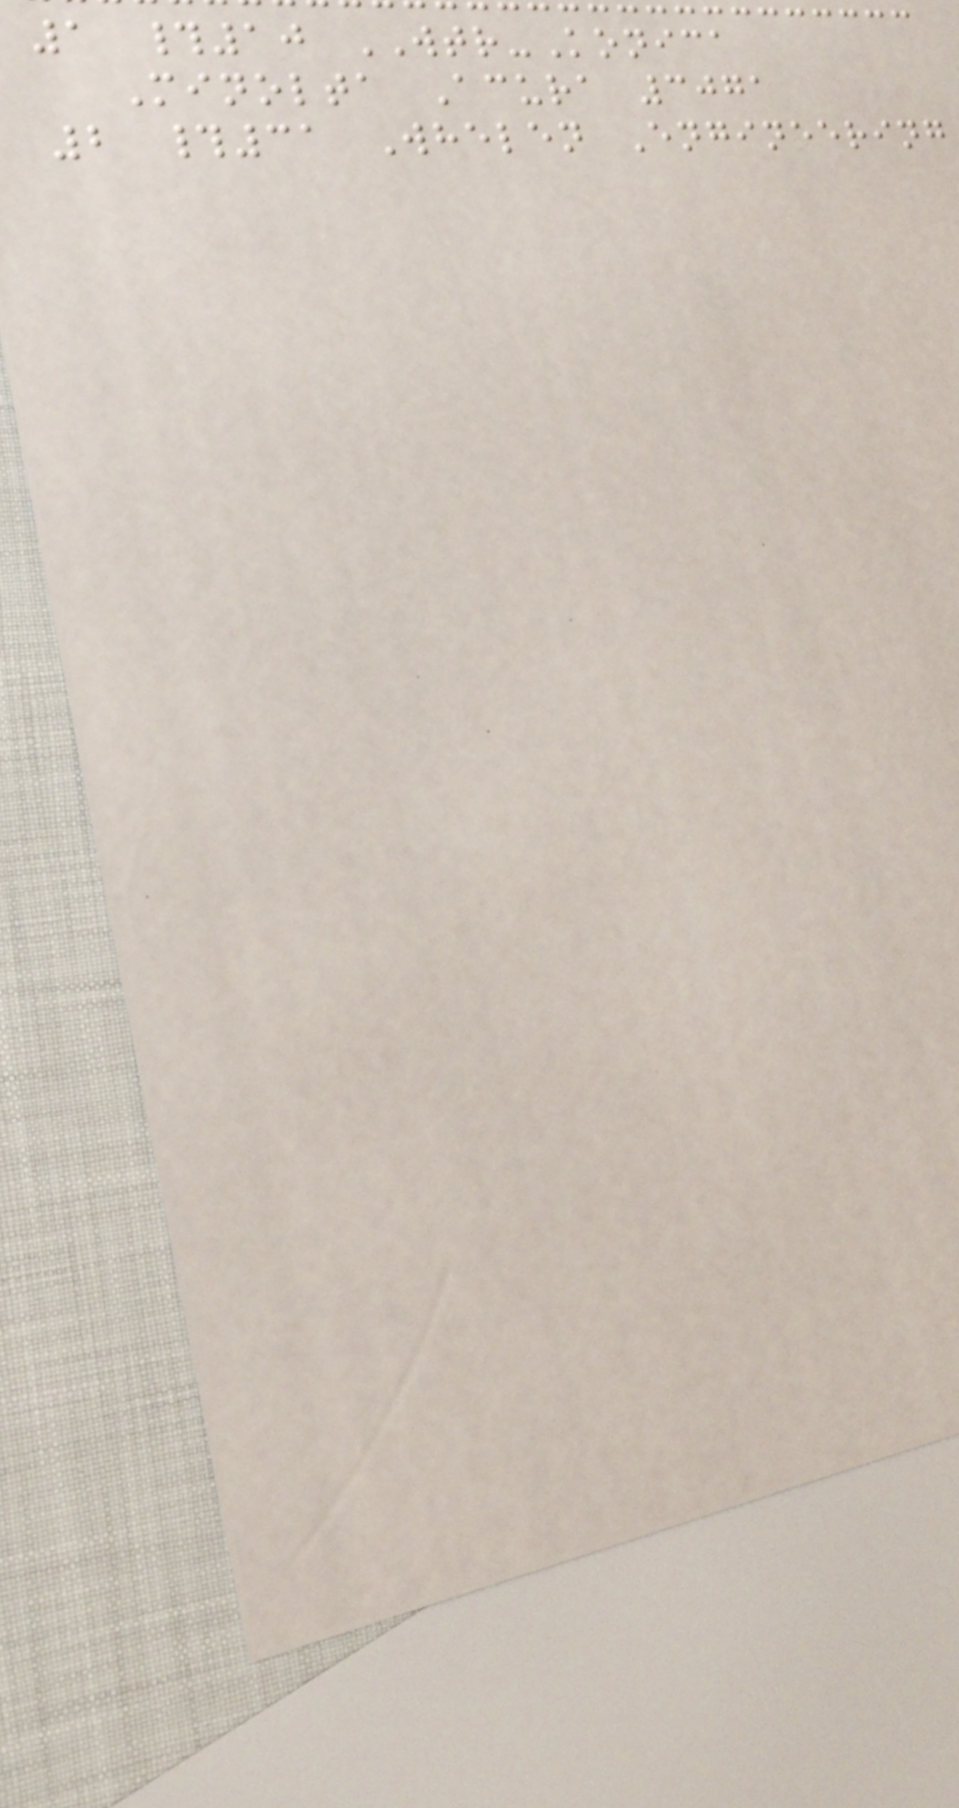1 #10 WTR-Konica
Minolta Acura 3071
2 #31 Whelen Engineering
